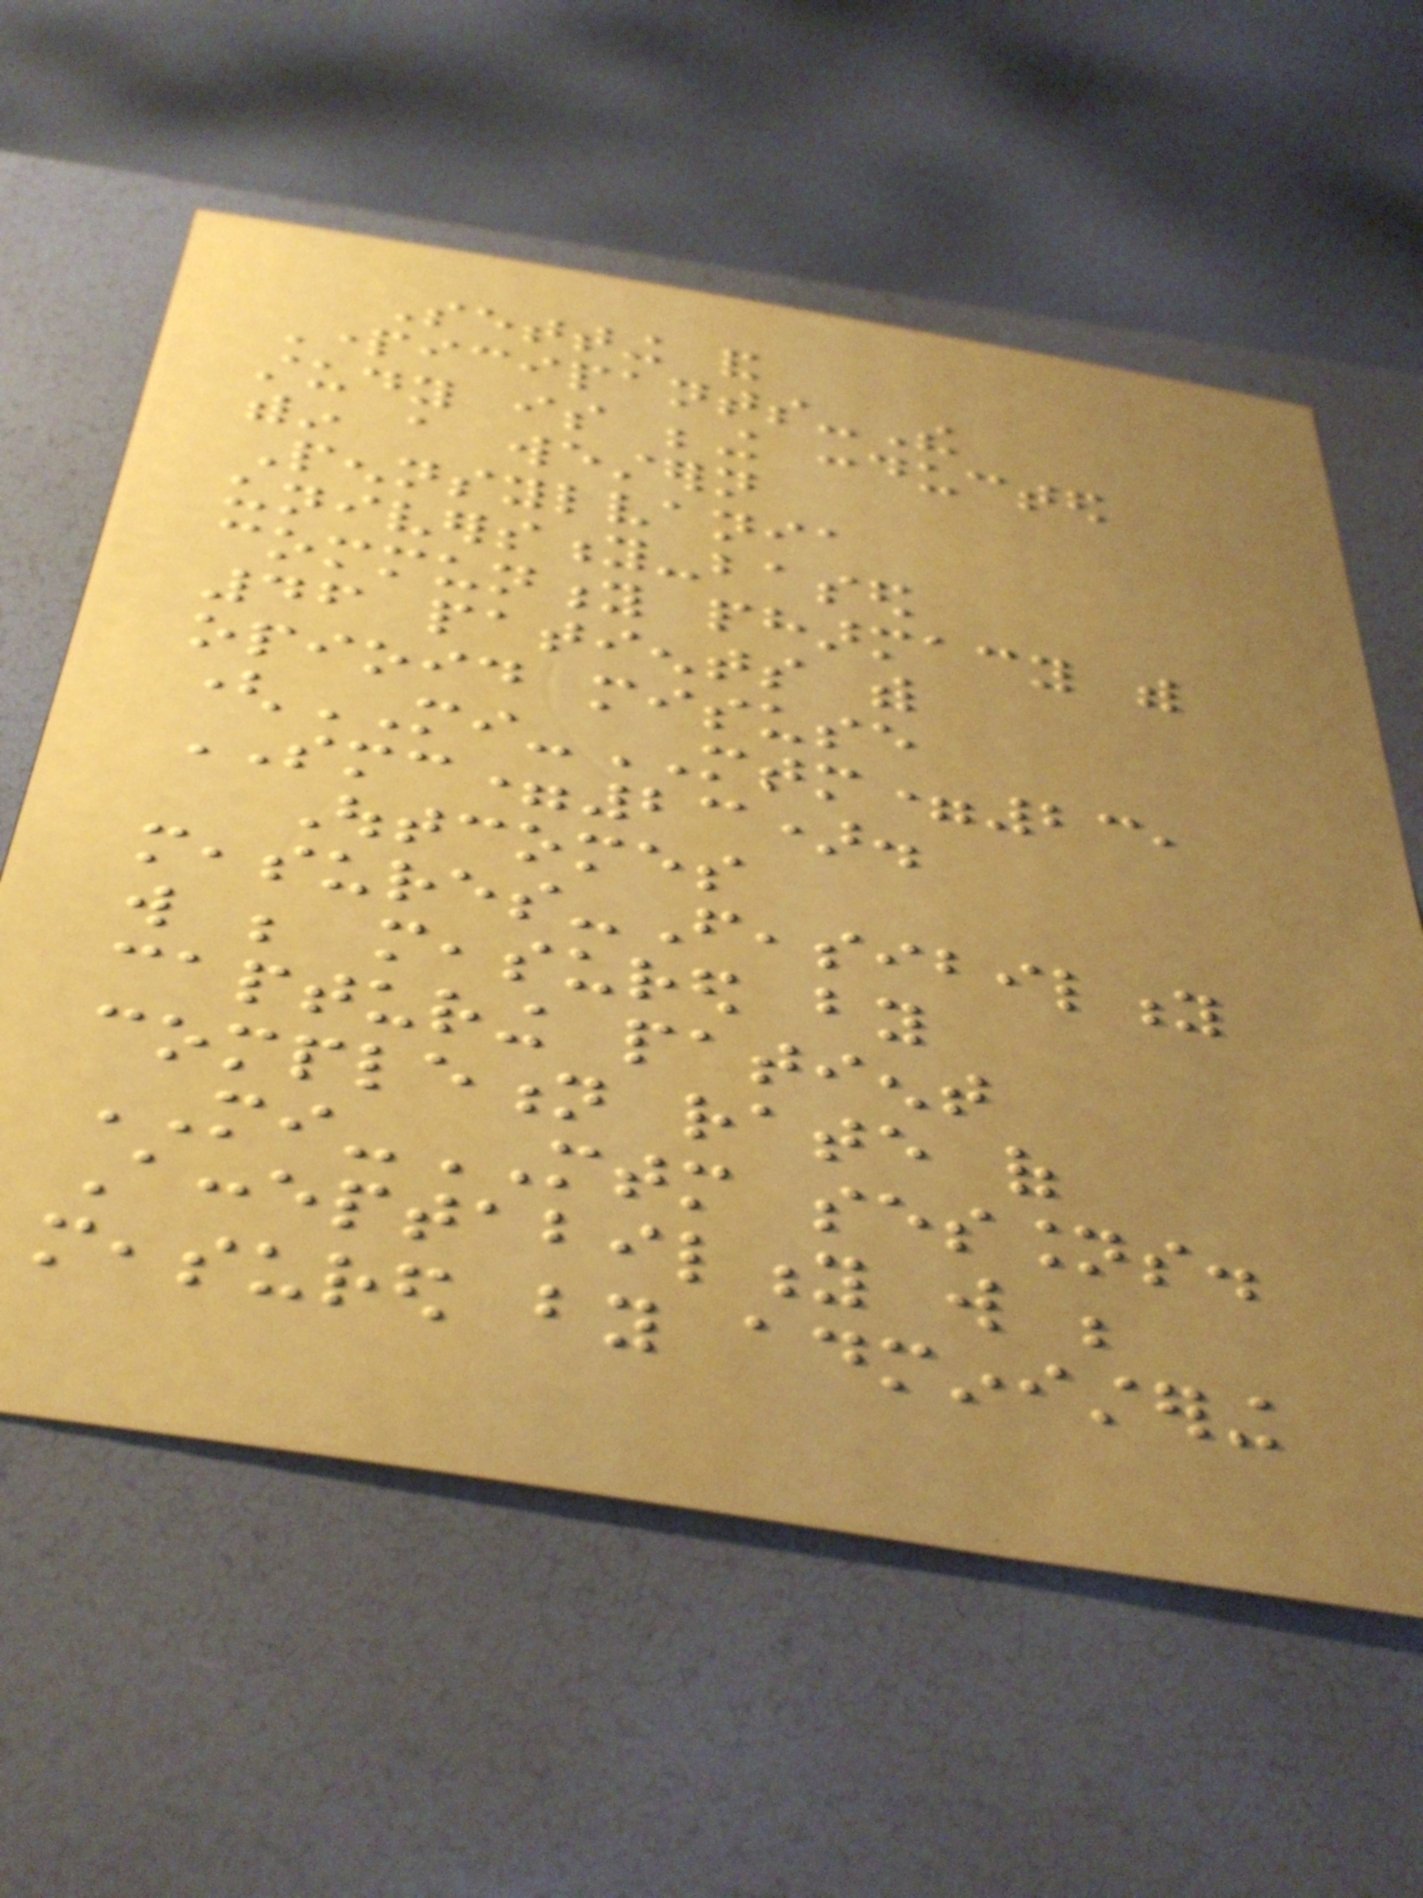Setting and
Participants-The
study is being conducted
within a western
Pennsylvania
university-based
community pharmacy with
46 patients with
opioid misuse
(MI-MTM=23,
SMC=23).
Outcomes
measures-Feasibility
will be measured by
capturing patient
completion rate of
MI-MTM sessions.
Acceptability will be
measured by administering
